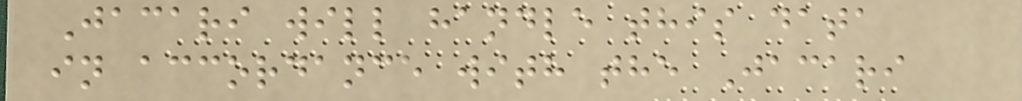Jacari will handle this data
in accordance with the Jacari
